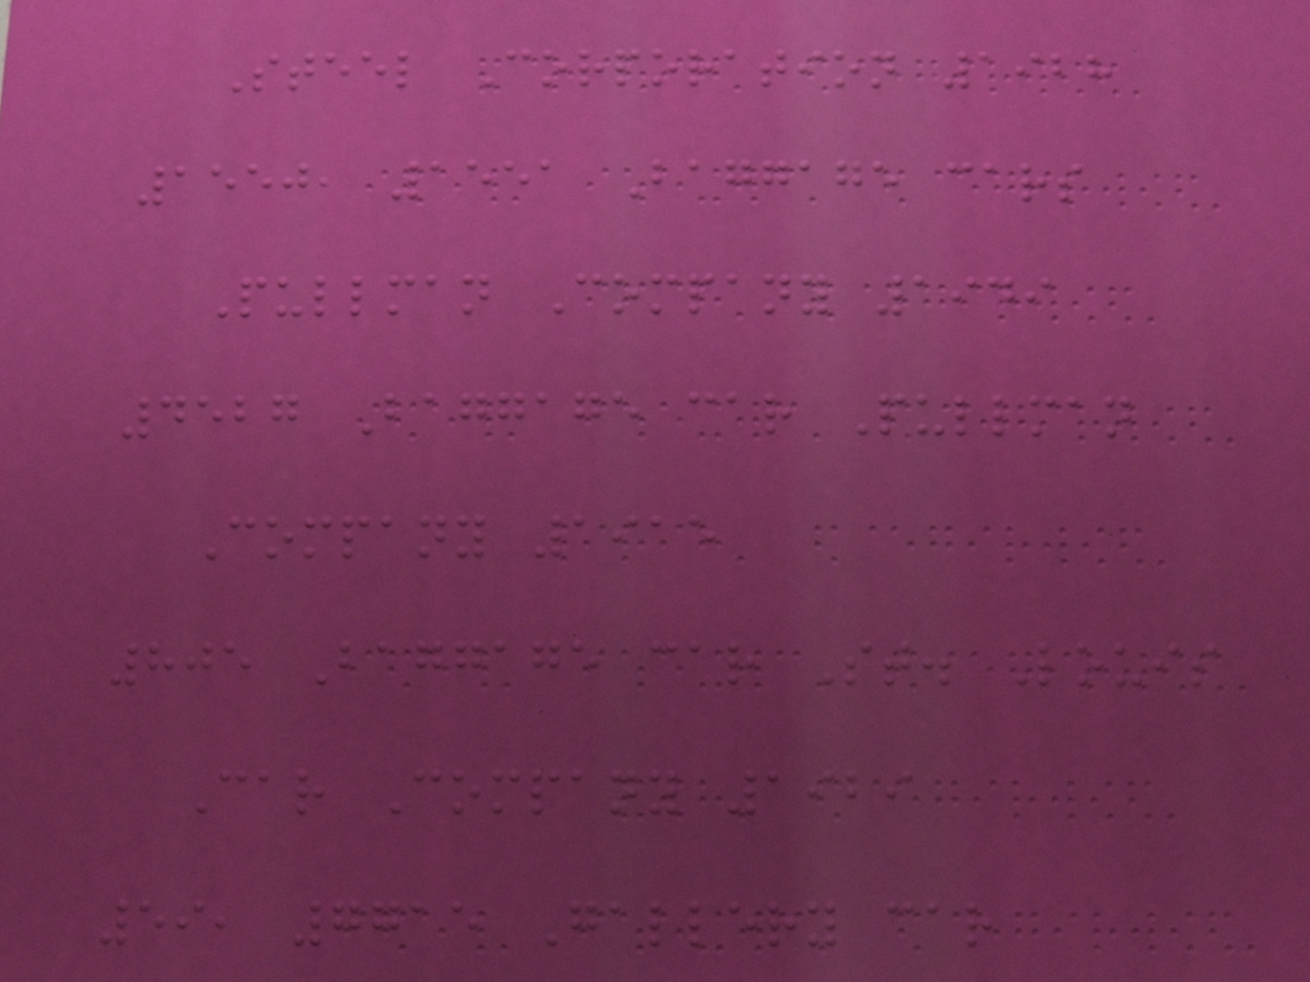Steel Corporation 1928
1550, 1551 Baggage cars
Pullman Company 1949
4527 Baggage car Pullman
Company 1915
805 Baggage car St. Louis
Car Company 1929
59, 7715 Gallery car
